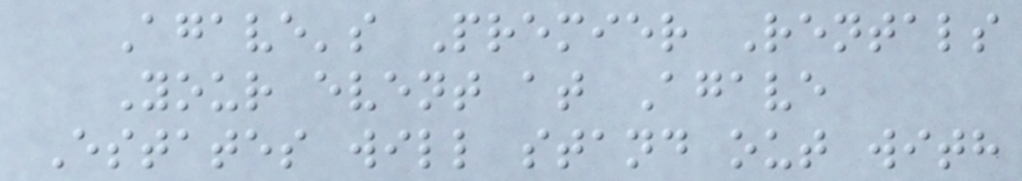Agave's Premier Rentals
Your event at Agave
Estates will stand out with
